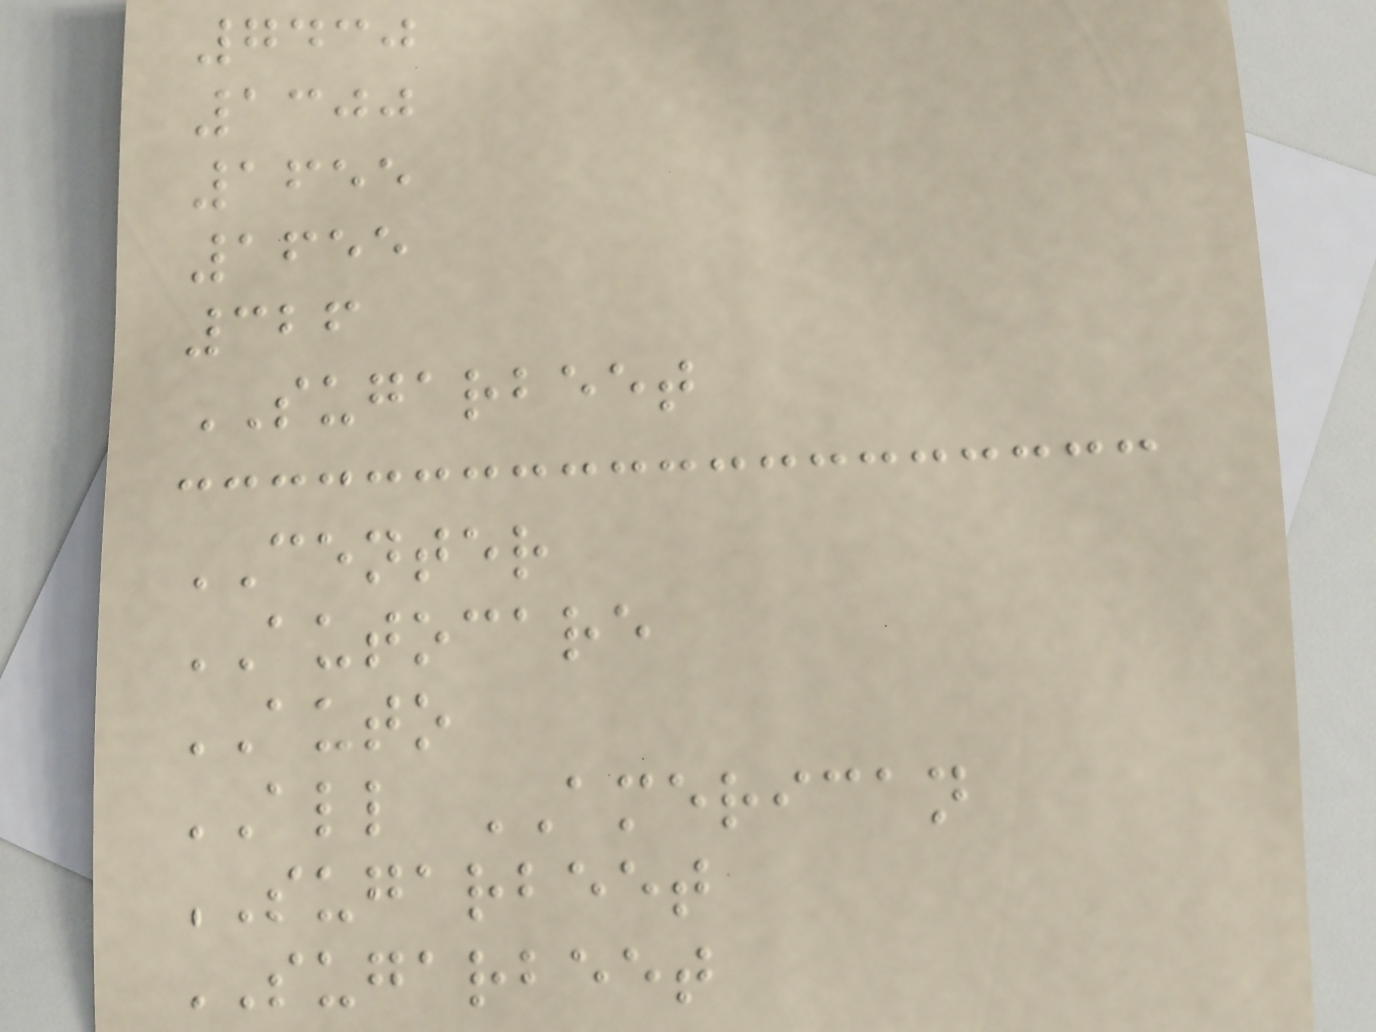7430
1300
1655
1655
326
SUGARBEET
CENTER
AUTOCARE
AUTO
ALL AMERICAN
SUGARBEET
SUGARBEET
